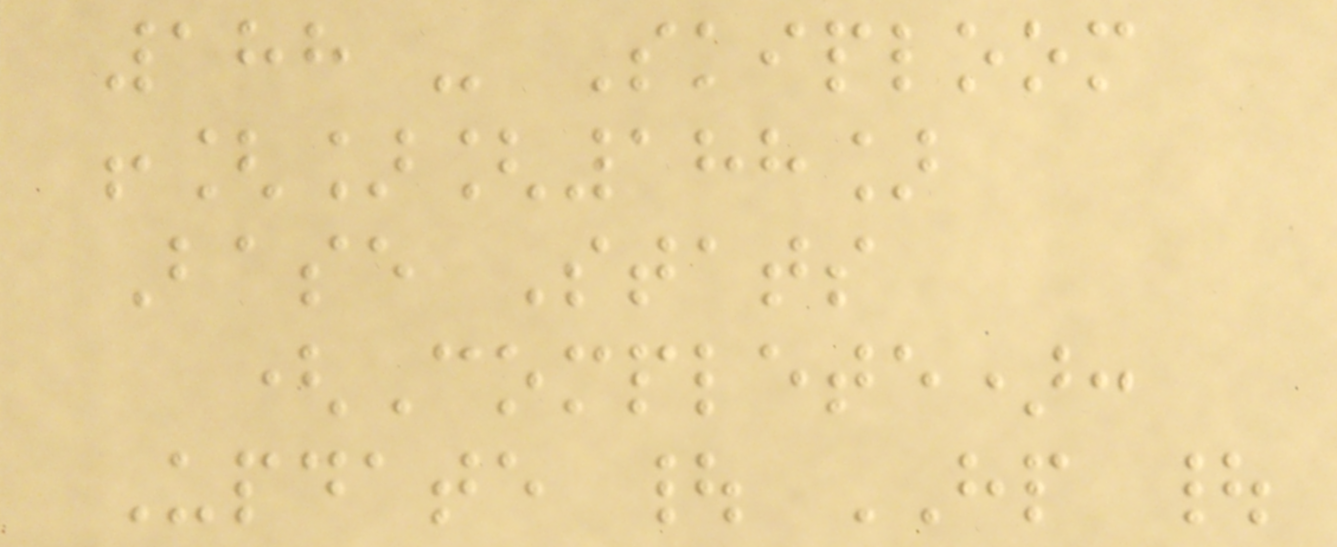188 - Skiploom
![][188]
Base Stats
(Complete):
Update | HP |
